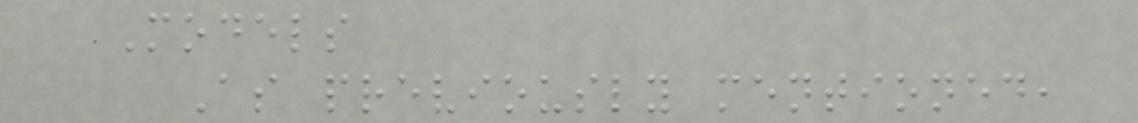Models
As previously mentioned,
